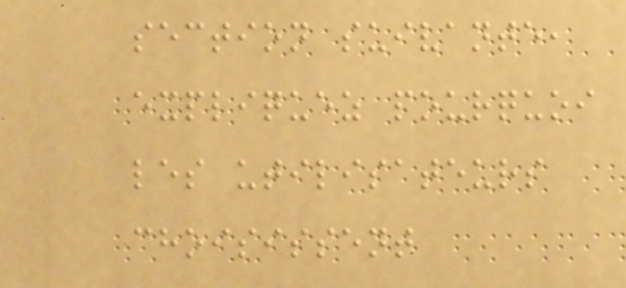section suivante,
expliquez pourquoi
les utilisateurs
choisissent
